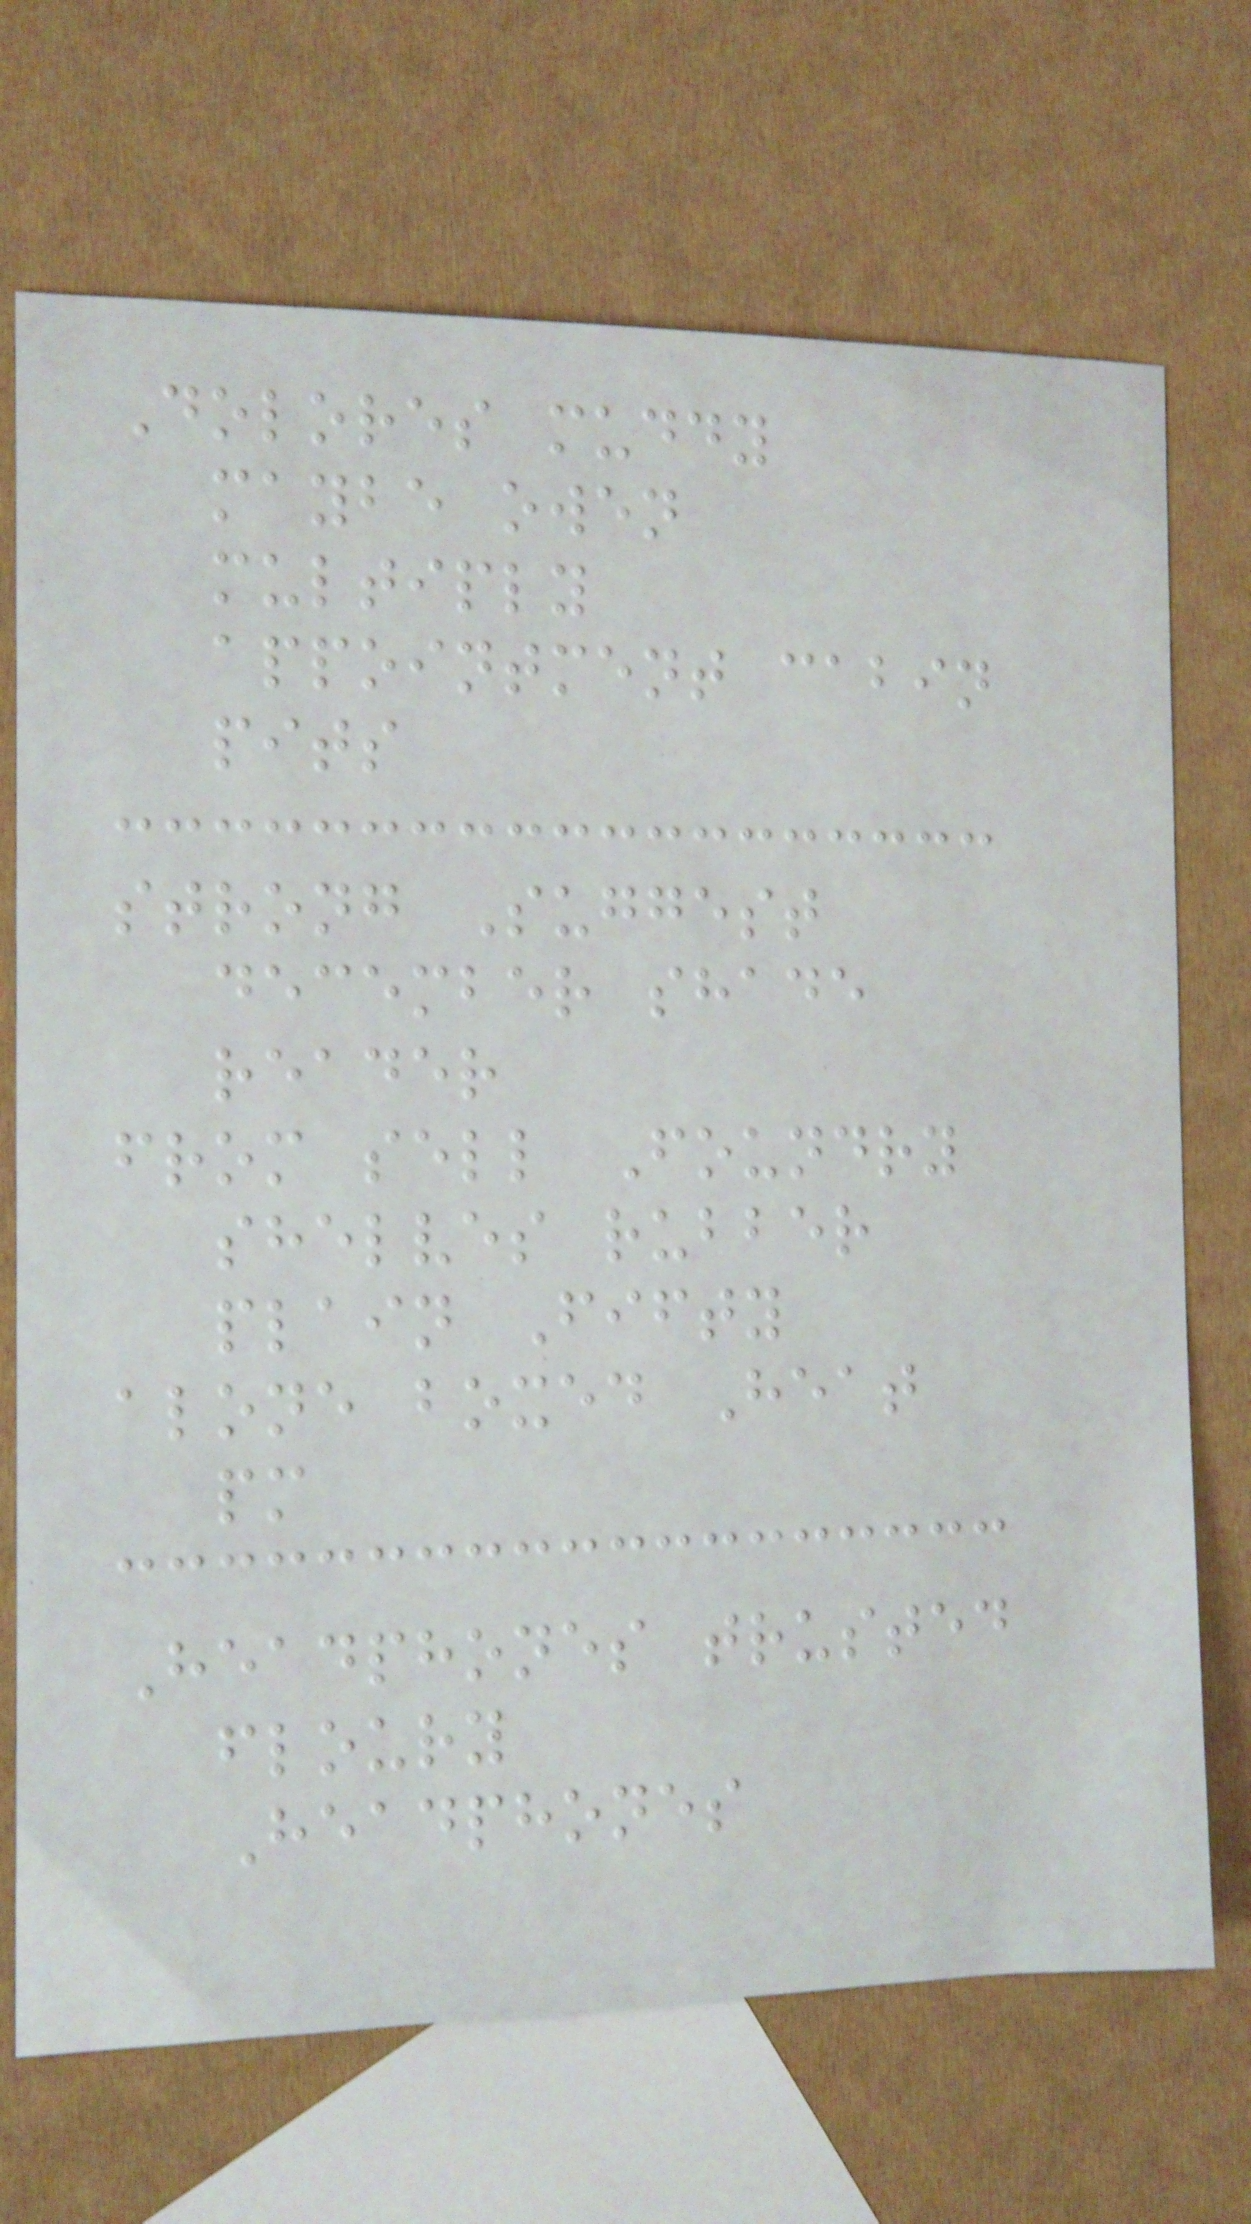Dolores muddy
maybe owen
multiply
appointment cabin
pits
strong Suggest
december shade
reader
from sell Foundry
shelves rubber
plain Fifty
alone boxed Heat
pm
Headphones trusted
floury
Headphones
